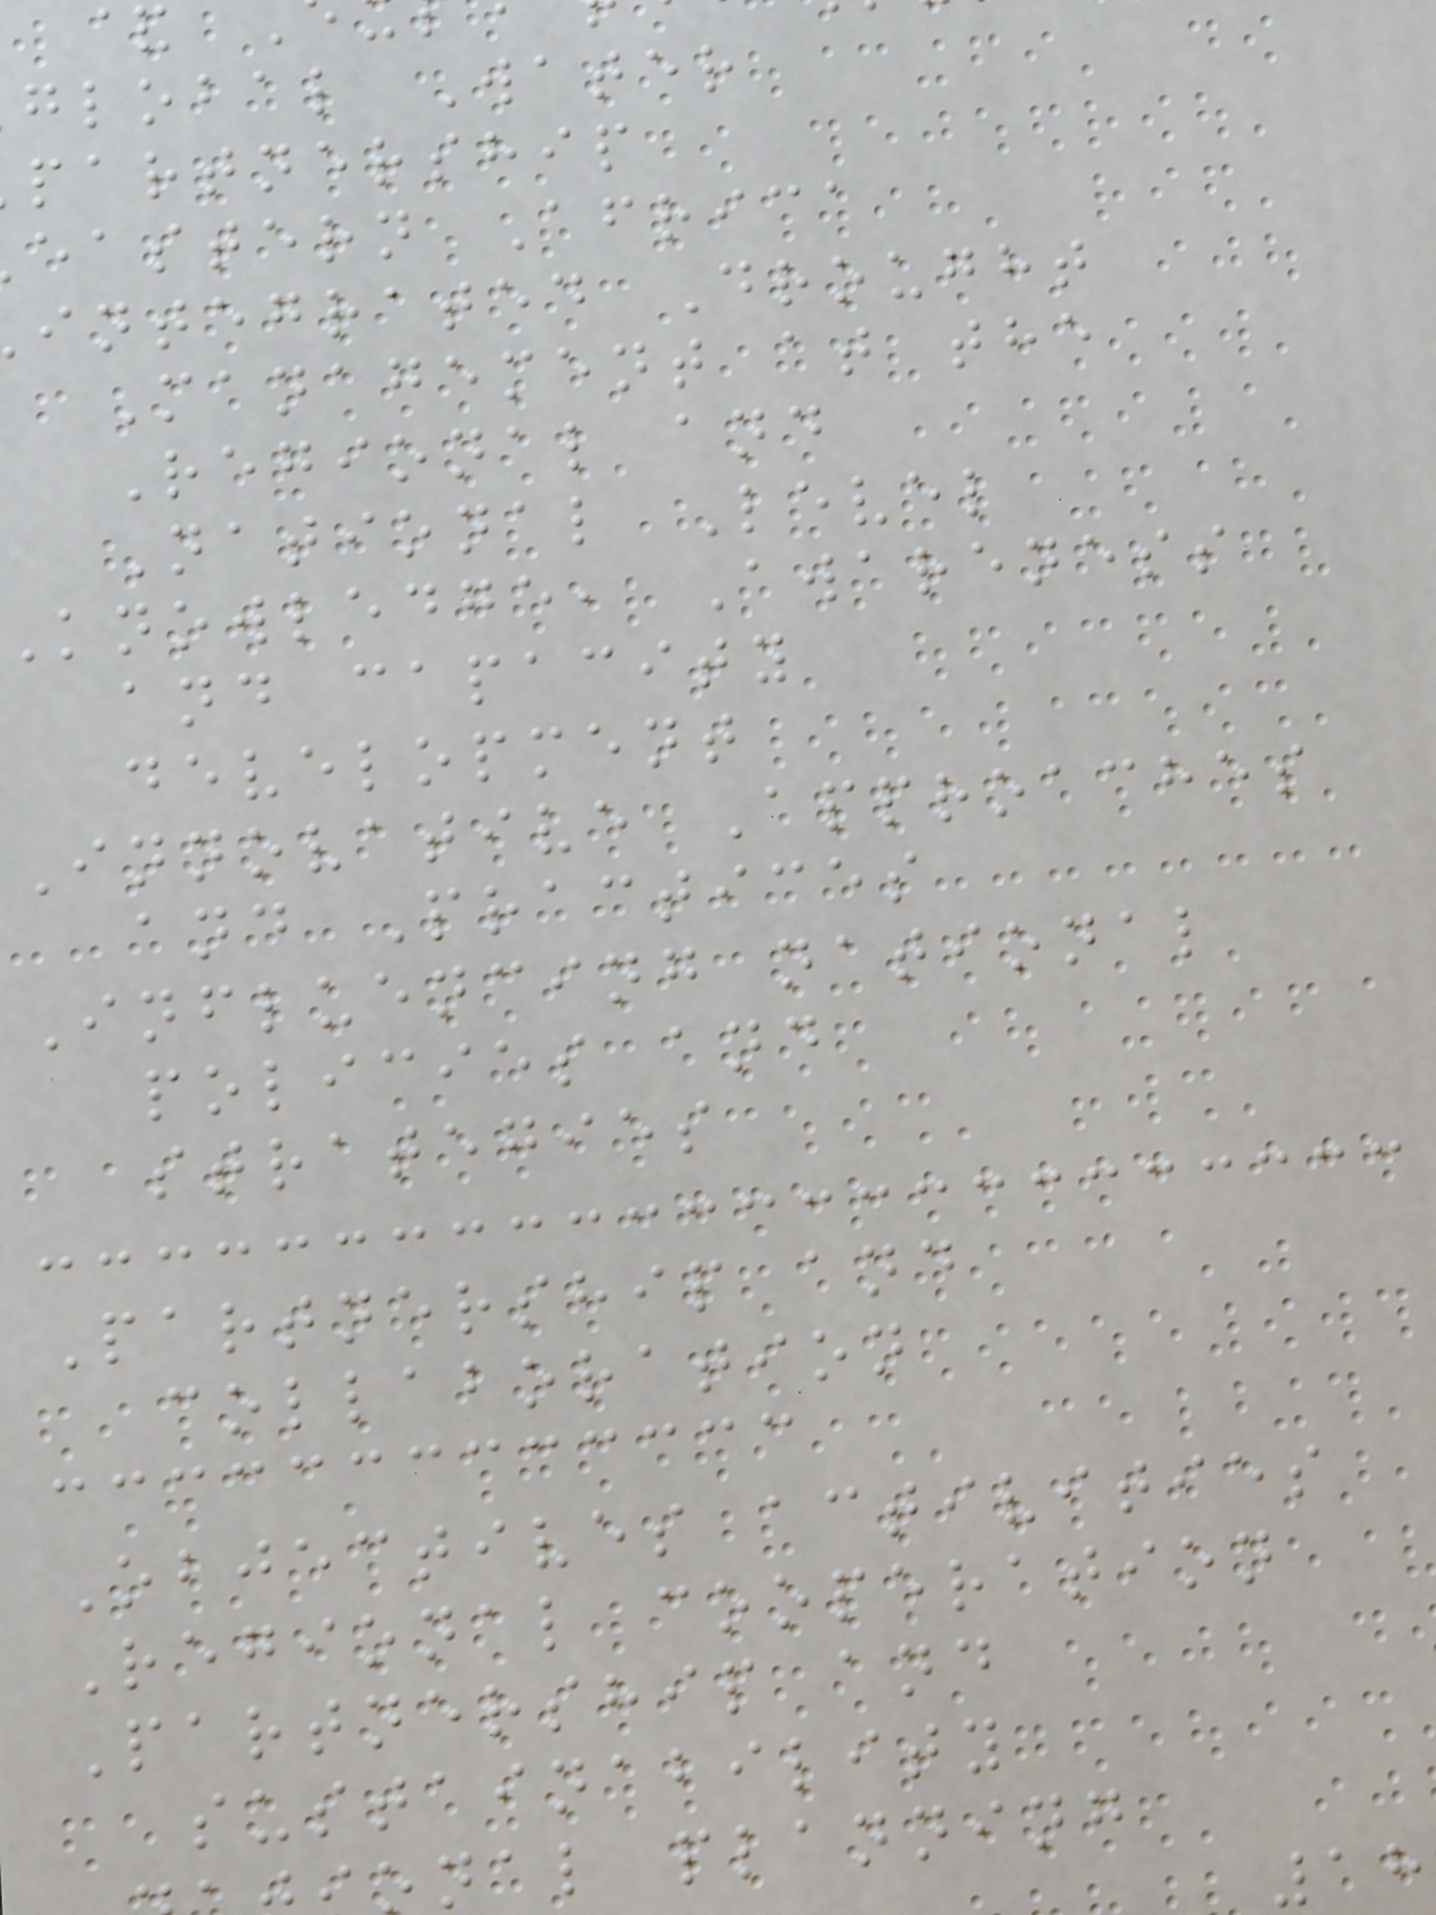global Water
partnership
eastern Africa
integrated Drought
Management at the
Regional and
National Level
knowledge, Awareness
and capacity
development
Innovative Approaches
and Practices
Influencing national
policies and
strategies
Partnership and
collaboration
Objectives activities
Regional cooperation
Partnership and
sustainability
nal planning
